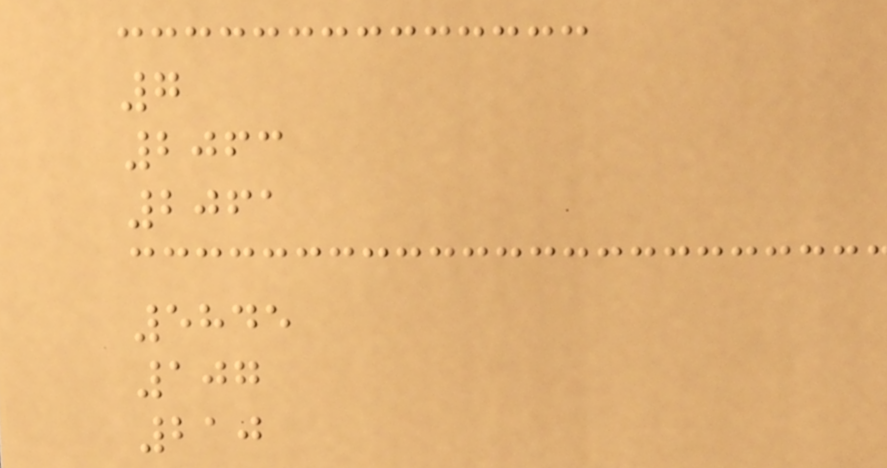7
2063
2061
5845
107
210
